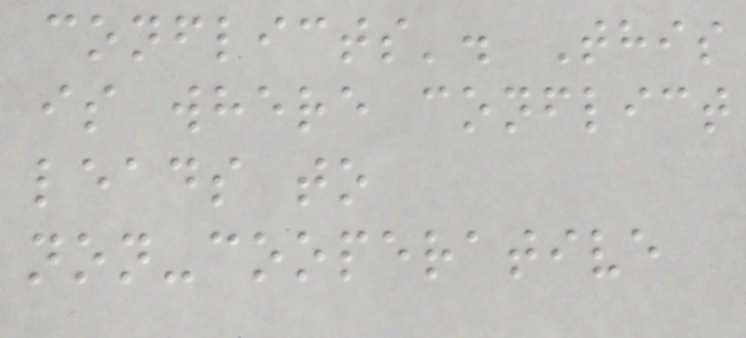conflicts'. This
is where conflict
leads to
non-cooperative
